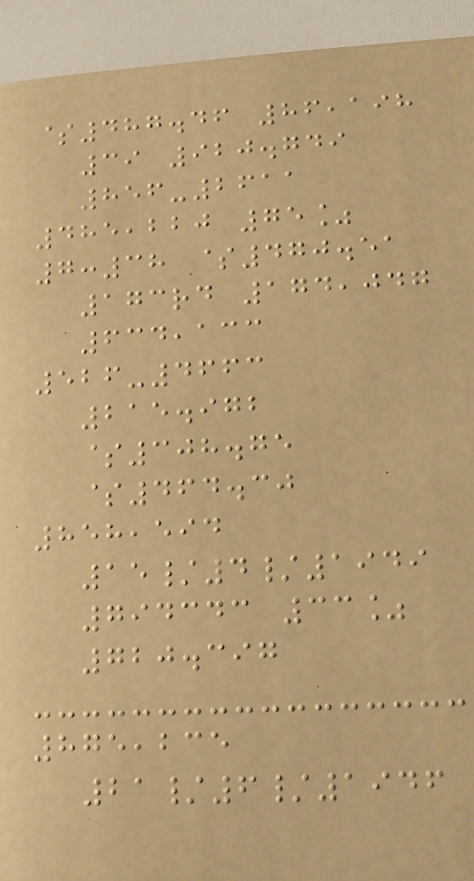$487.46 86,198
39 920.749
856-2611
485,220 75%
7:38 $470.51
173rd 174,047
634,133
526-4663
215.972
$308.75
$464.30
858,594
15/4/1949
794343 33%
720.397
875,235
21/6/1946
